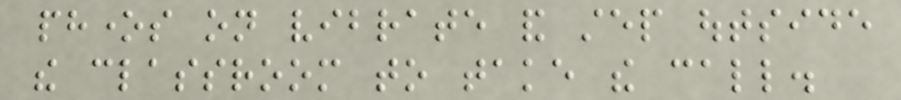phones on vibrate and step outside
the classroom to take the call.
